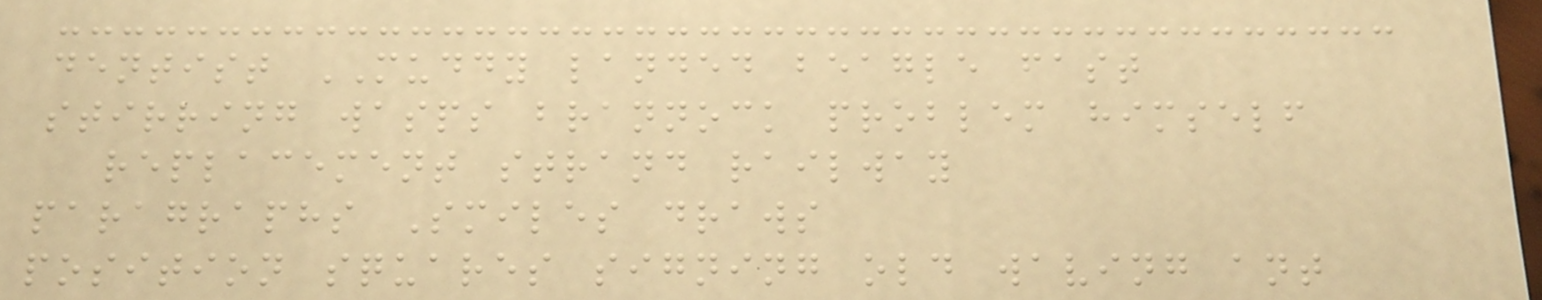dentist MUDDY landed beagle fast
stirring wasps brannock problem himself
replacement strand railway
paragraphs Smiles draws
position squares signing old waving ant
